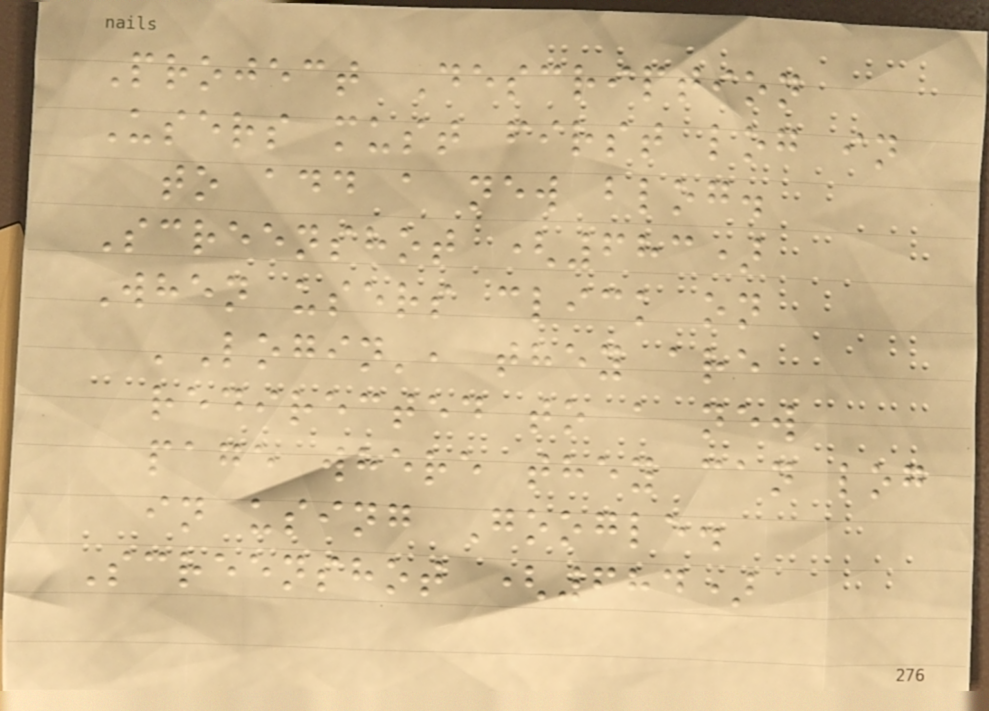Project Description
Users must first log in
to add a new blog.
Screenshot (683)
When users click on
'Login', they are
redirected to a new
page where they can log
in using Google.
Screenshot (684)
